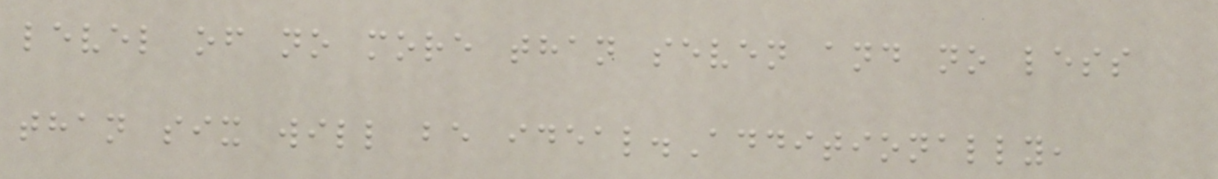level of no more than seven and no less
than six will be ideal.Additionally,
